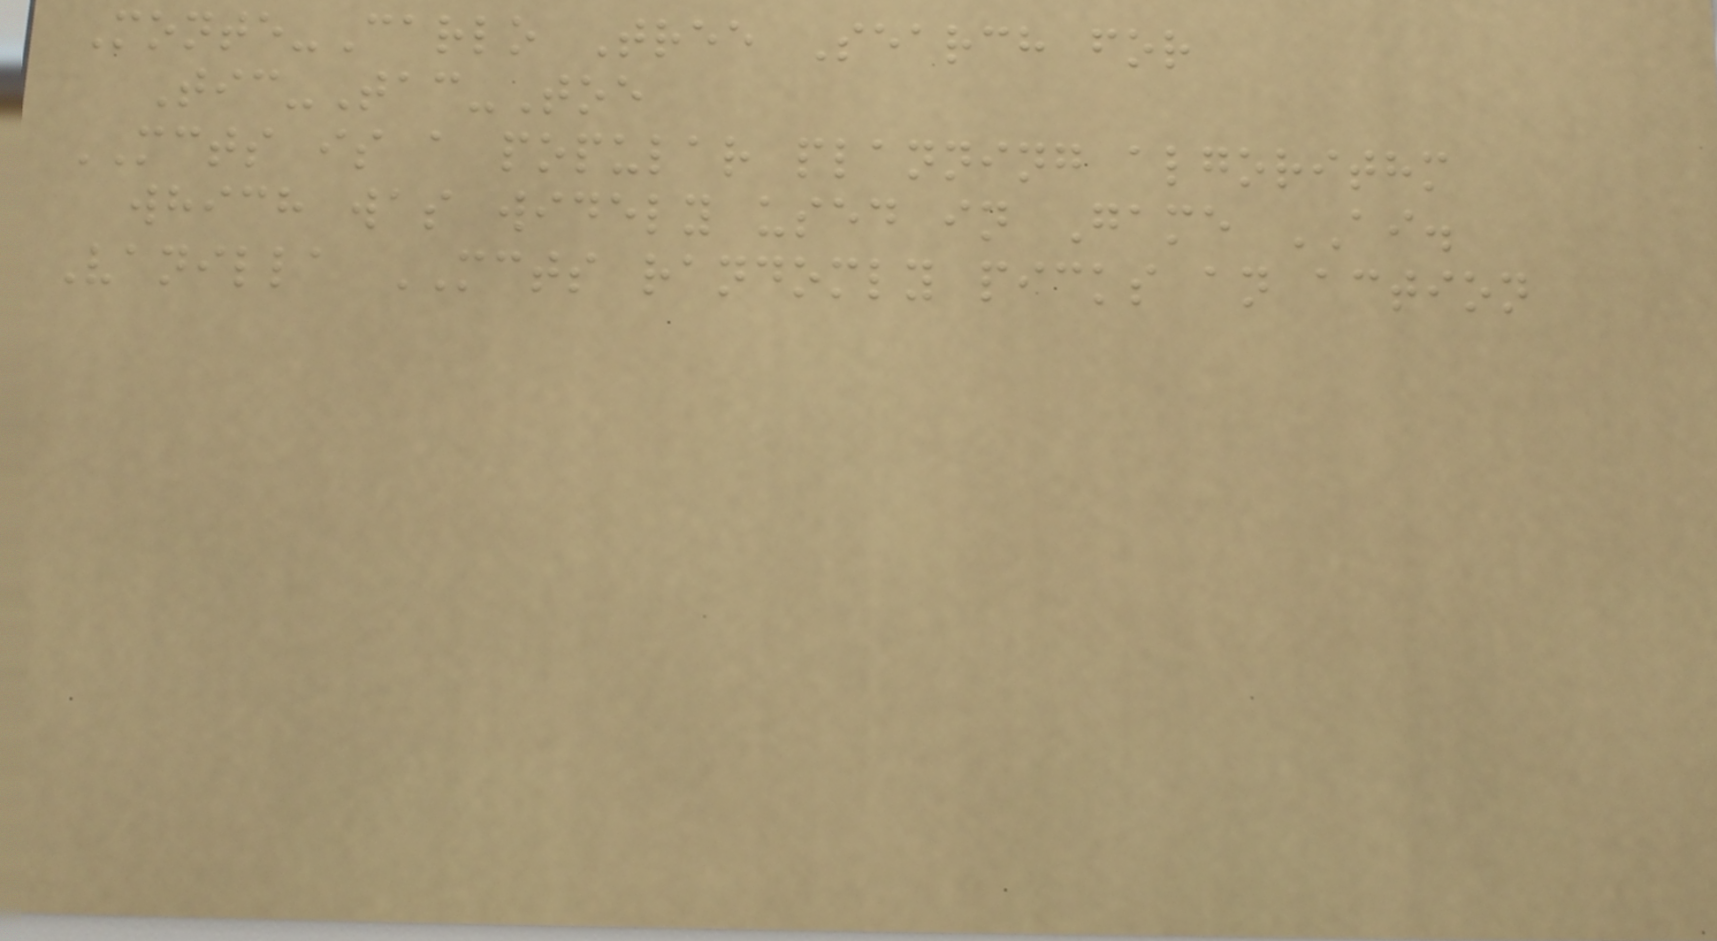Monte-Carlo Tree Search for
Tic-Tac-Toe
MCTS is a popular planning algorithm
which was widely used in Game AI.
Vanilla MCTS randomly picks an action
